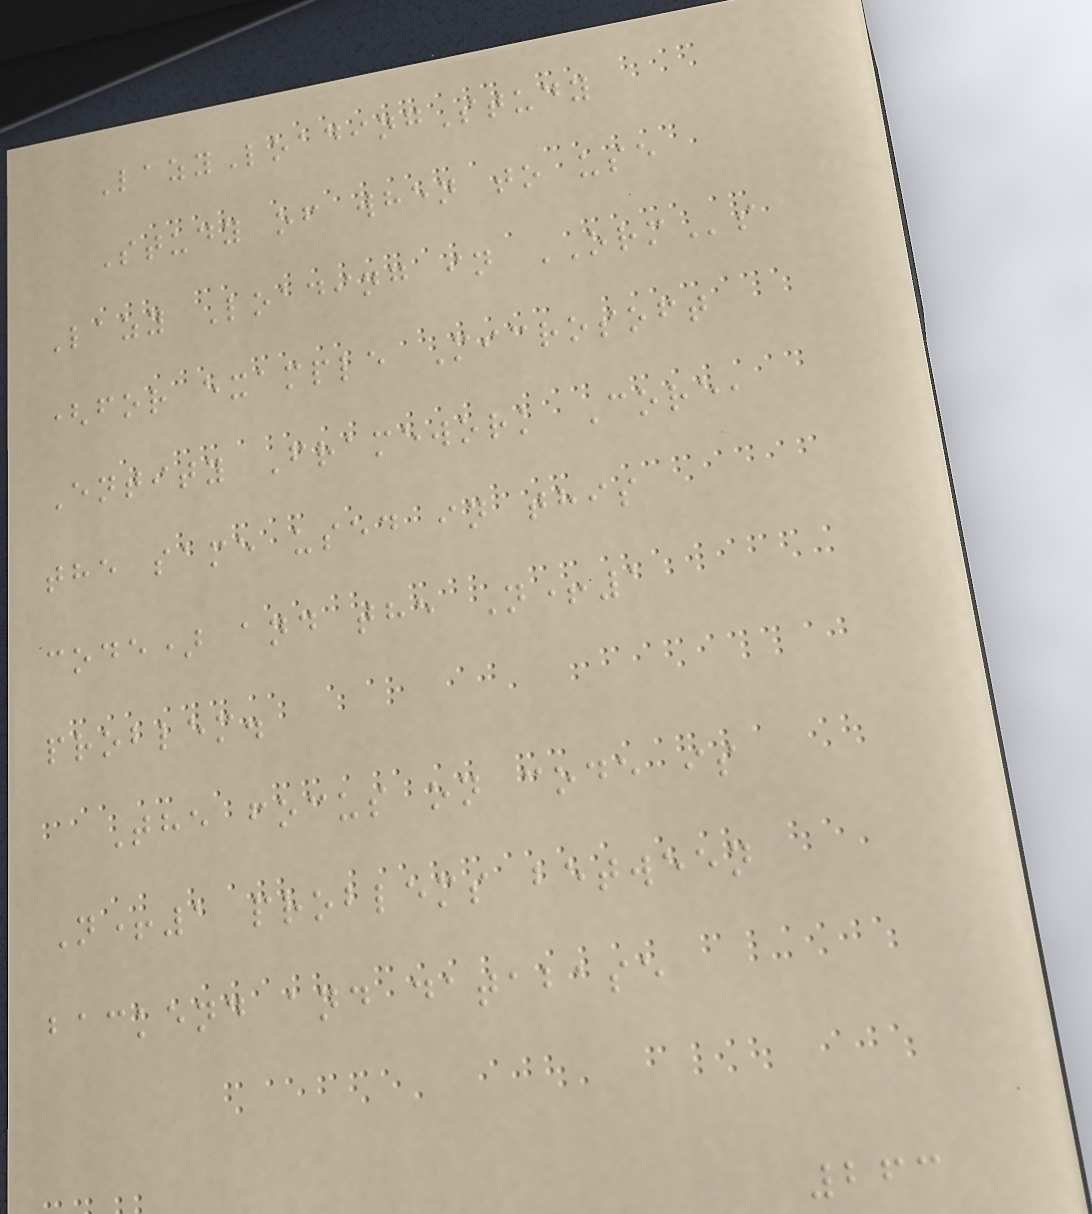LazyLoadingStudy
Study of when to use
Lazy Loading in ORMs
(for example Microsoft
Entity Framework Core,
the same used in this
code) and the N+1
problem.
The focus on code is
N+1 problems between
backend and database
263
